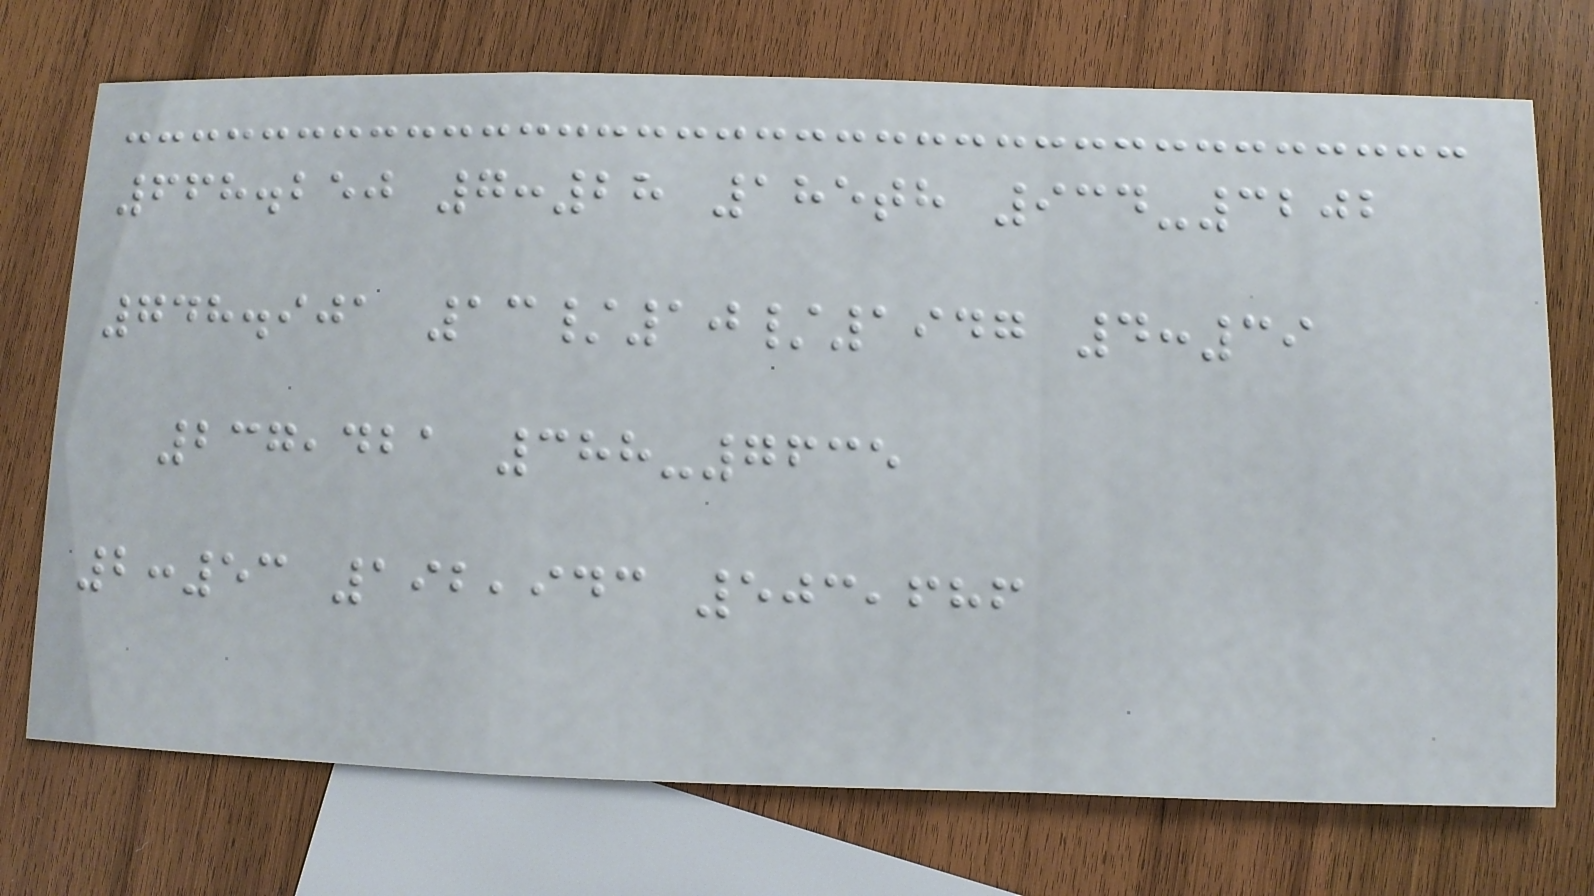668.250 7:28 185th 934-3202
748.901 13/10/1947 4:39
237,421 388-7635
2:53 192,943 503,686
